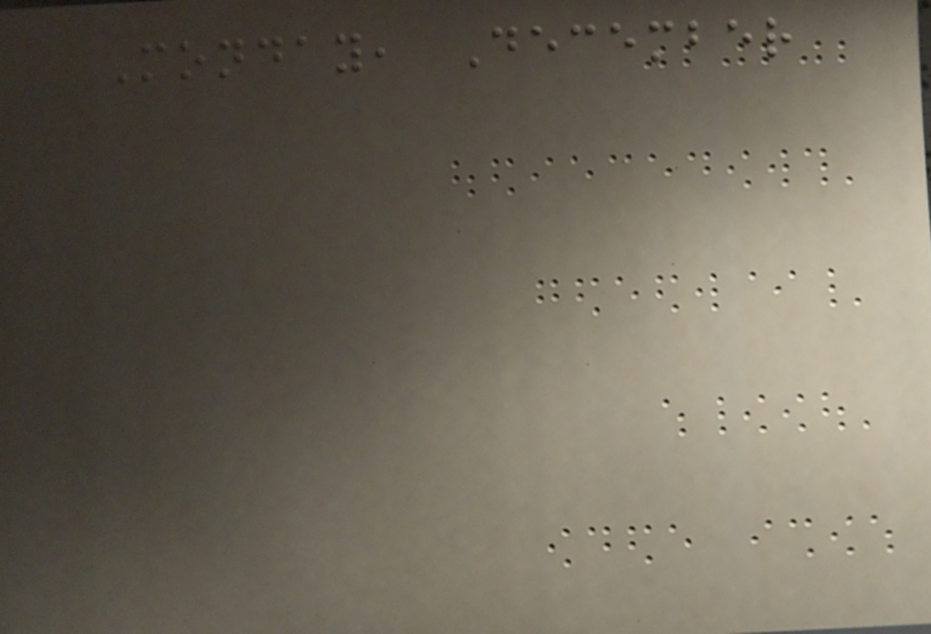Monday, December
